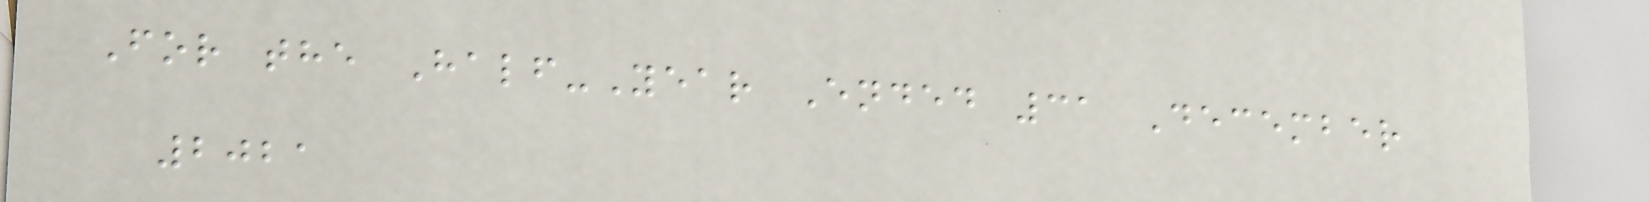For the Half-Year Ended 31 December
2021
